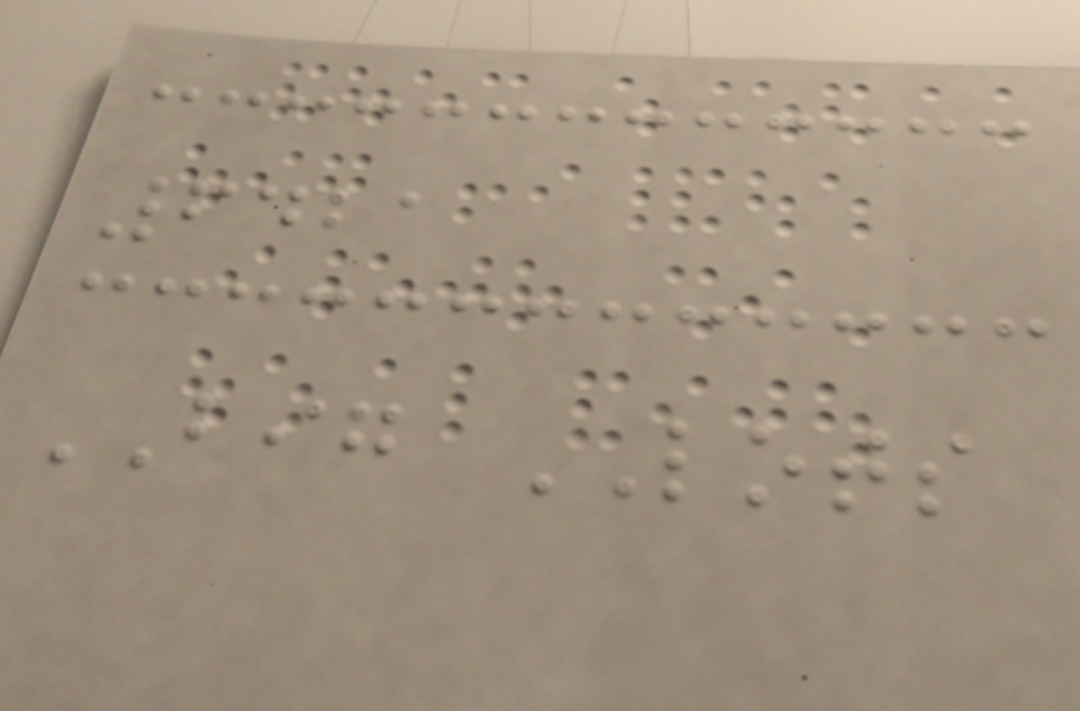6421
BIG LOTS
